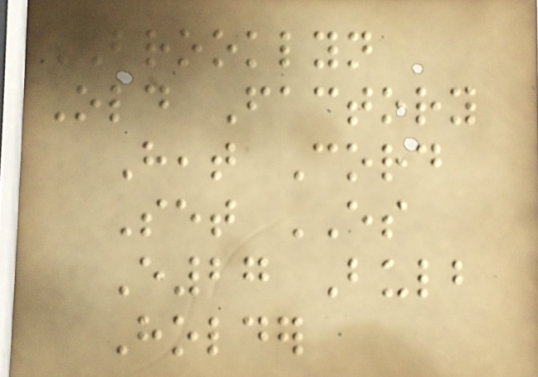BROOKLYN
Old Factory
Heat Cord
Set ES
E27 Bulb
Holder
